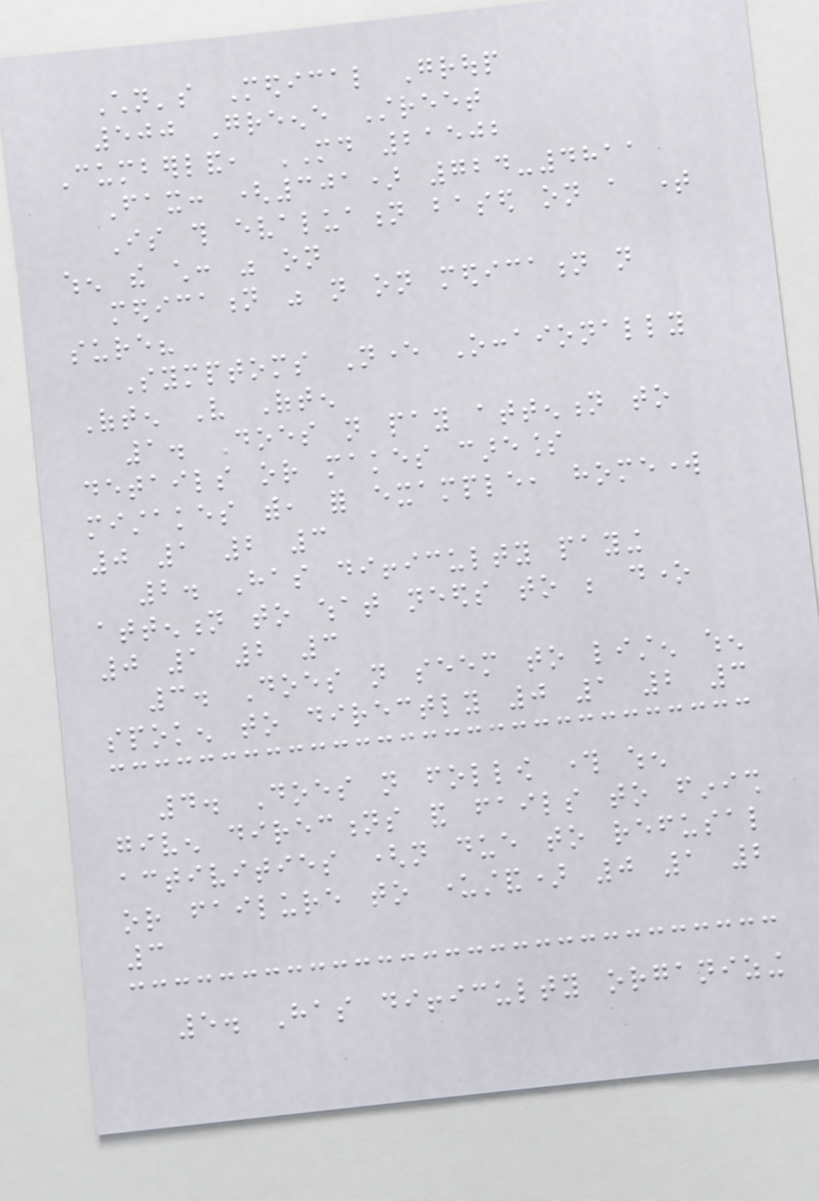Children's Medical Group
500 Greene Street
Cumberland, MD 21502
Fax: (301) 724-4811
Is this evaluation based on a time
when the child: was on
medication was not on medication not
sure?
Symptoms Never Occaionally
Often Very Often
1. Does not pay attention to
details or makes careless
mistakes with, for example, homework
0 1 2 3
2. Has difficulty paying
attention to what needs to be done
0 1 2 3
3. Does not seem to listen when
spoken to directly 0 1 2 3
4. Does not follow through when
given directions and fails to finish
activities (not due to refusal
or failure to understand) 0 1 2
3
5. Has difficulty organizing
